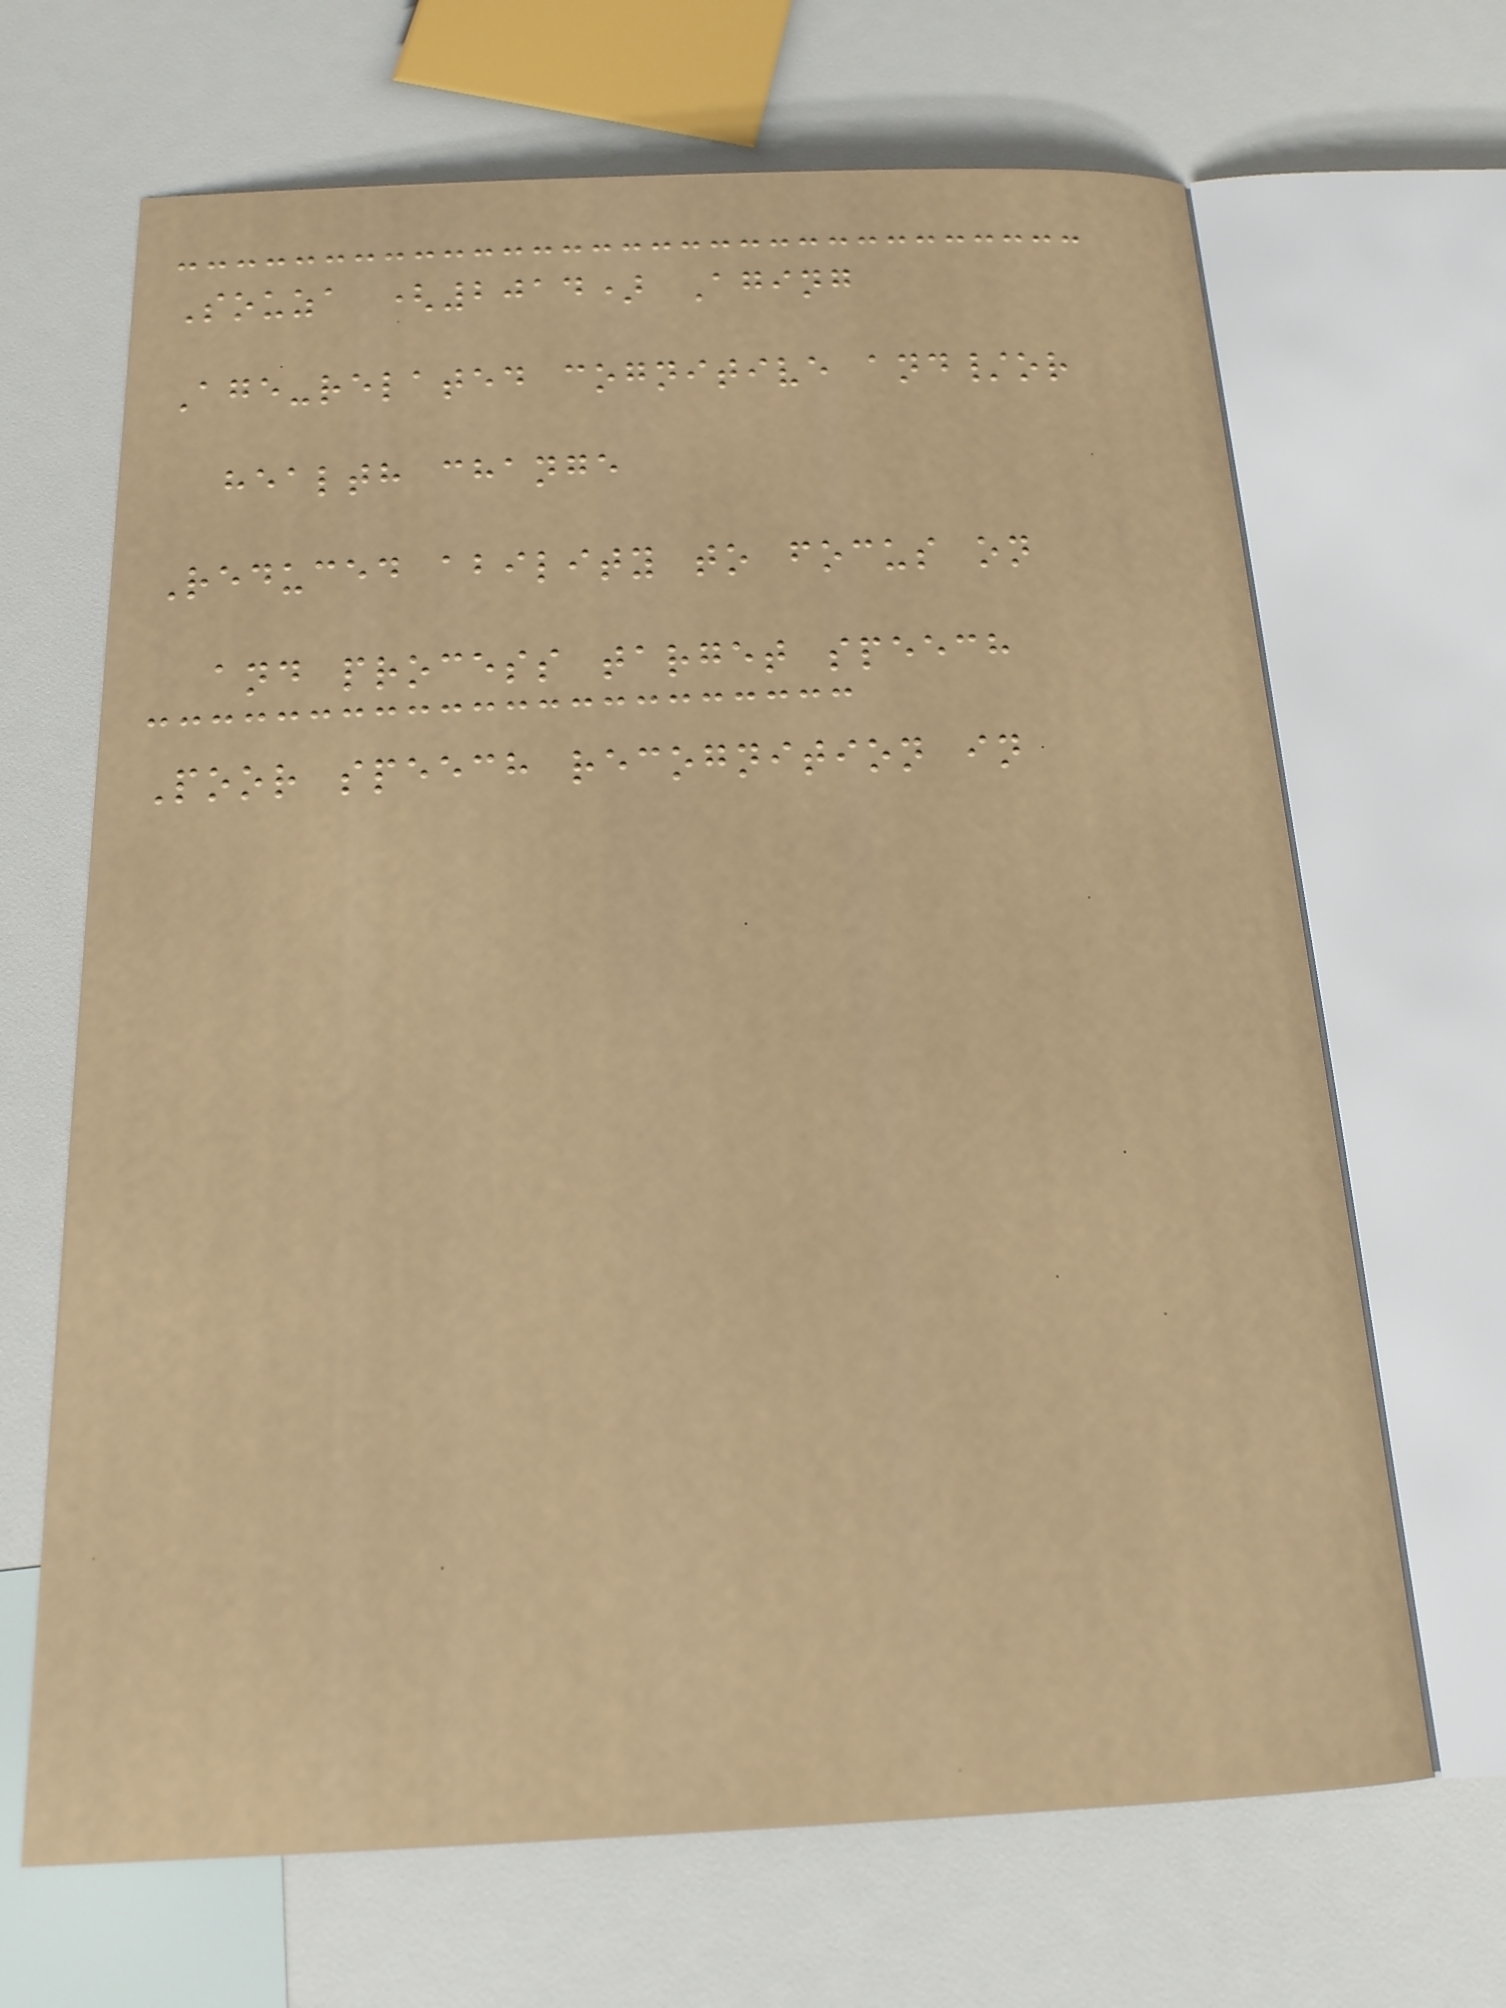Souza (2014) Aging
Age-related cognitive and/or
health change
Reduced ability to focus on
and process target speech
Poor speech recognition in
